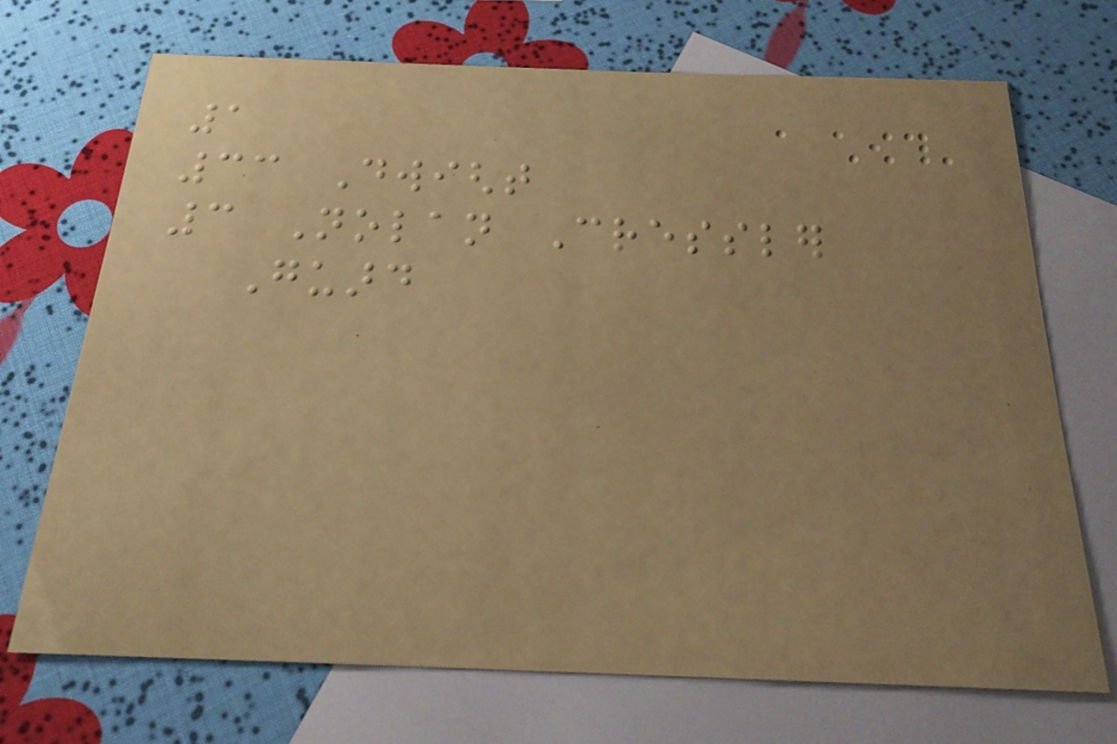1
33 Dwight
3 Nolan Cressler
Guard
